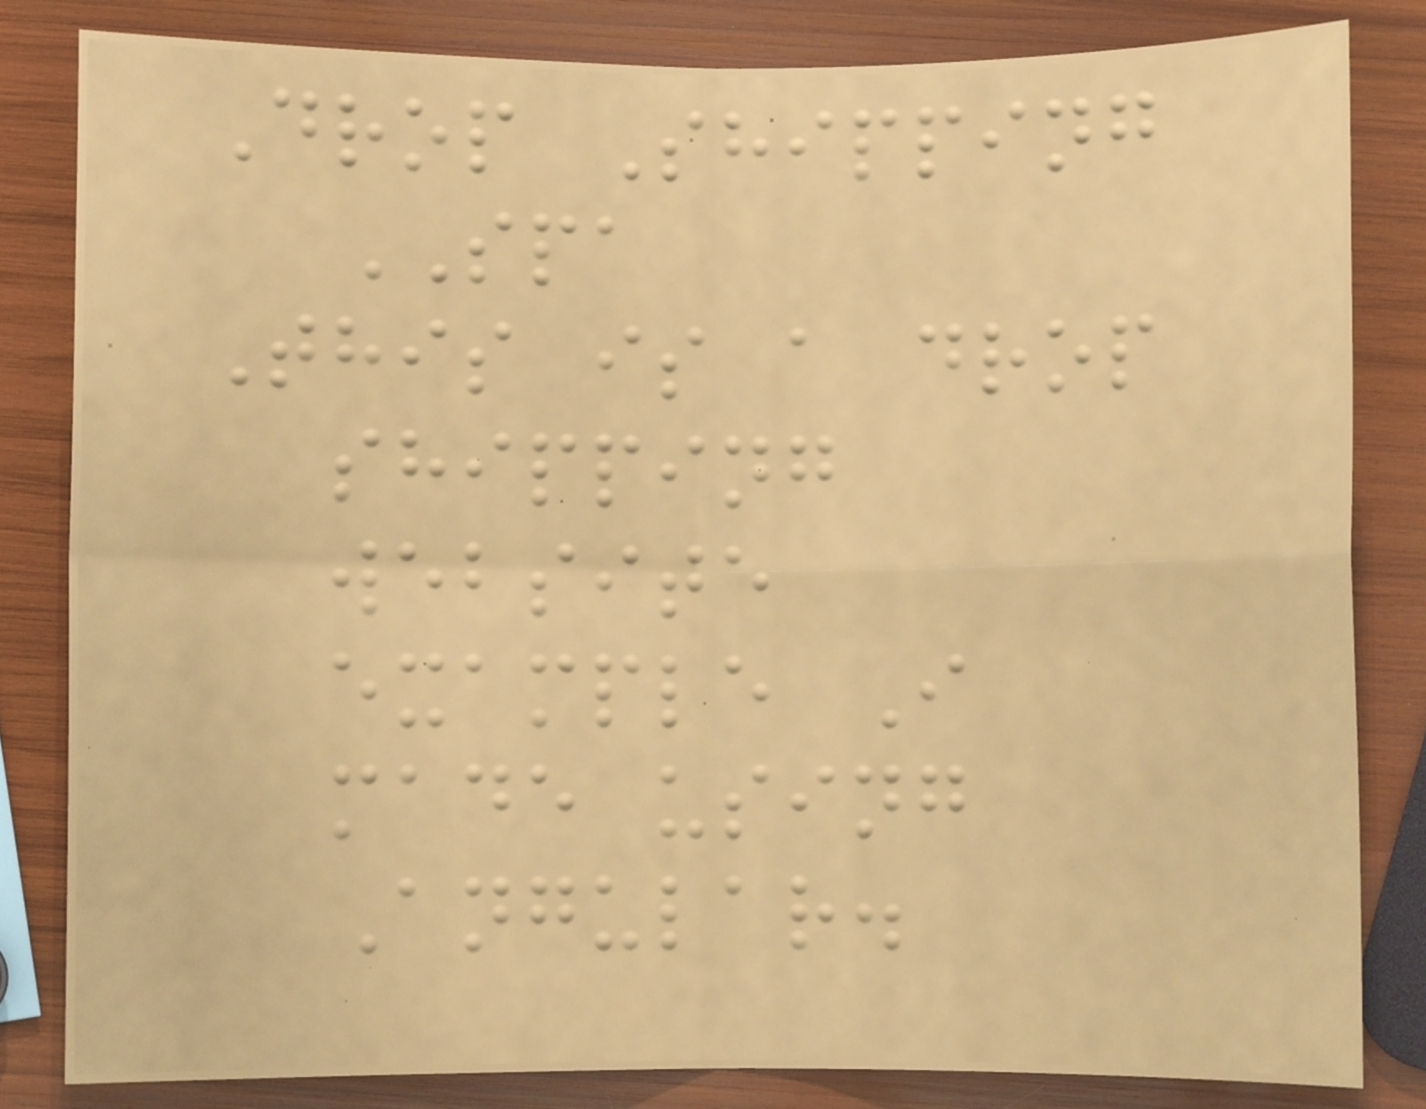Drop Shipping
SPA
This is a drop
shipping
website
example I
made using
Angular.
